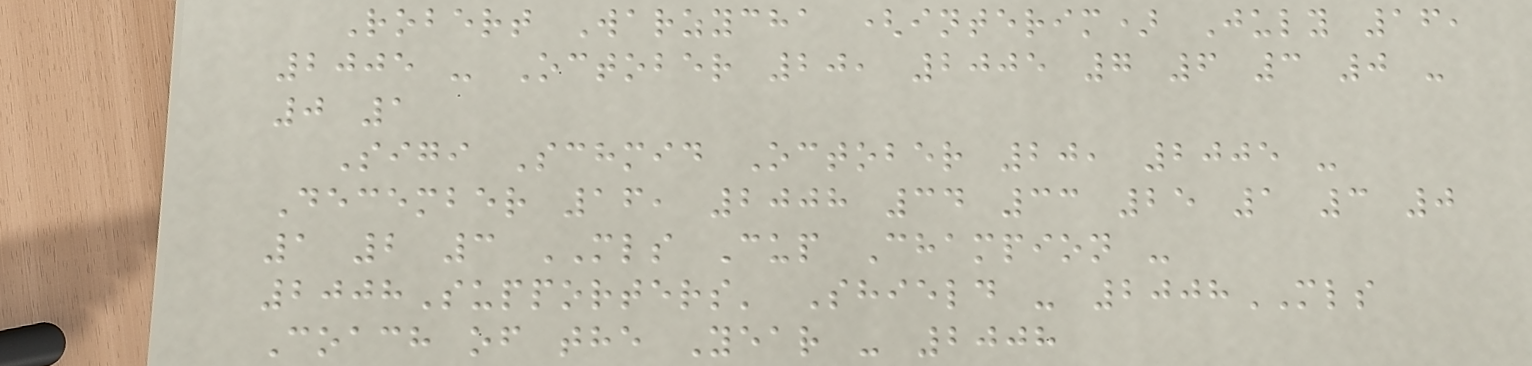Robert Warzycha (interim) July 16,
2005 - October 20, 2005 7 6 3 0 -
0 1
Sigi Schmid October 20, 2005 -
December 16, 2008 34 33 25 1 3 0
1 2 3 MLS Cup Champion -
2008Supporters' Shield - 2008MLS
Coach of the Year - 2008
